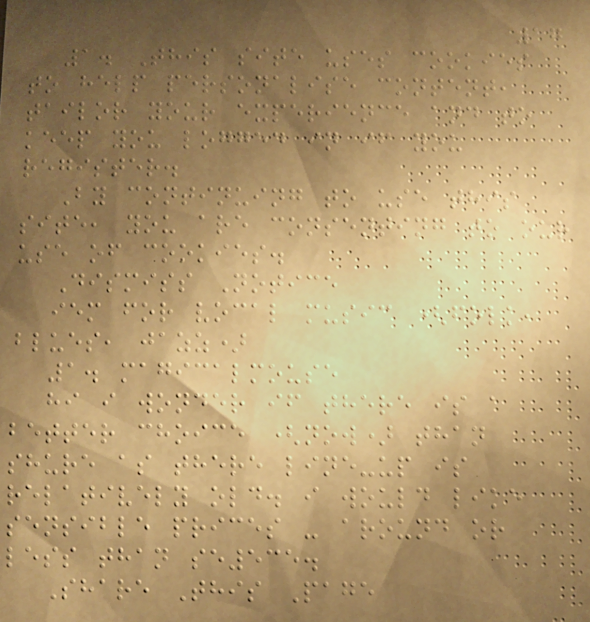17
1. This site uses cookies
to help personalise content,
tailor your experience and to
keep you logged in if you
register.
By continuing to use this
site, you are consenting to our
use of cookies.
Dismiss Notice
iem for vocal music (folk,
blues, jazz)
1. magicalmouse
hi i wonder if there is a
better choice (now) than
shure as there line-up is
relatively old. i would like
sensible prices - around or
less than se535.
Share This Page
